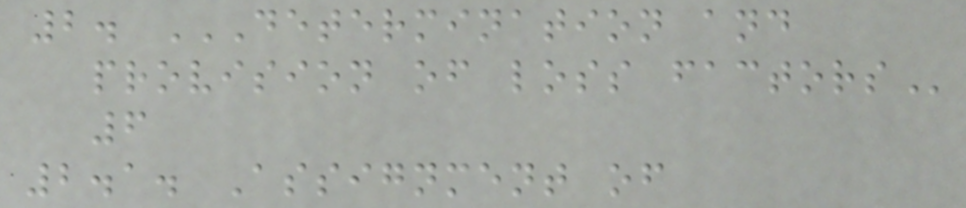2. DETERMINATION AND
PROVISION OF LOSS FACTORS
6
2.1. Assignment of
